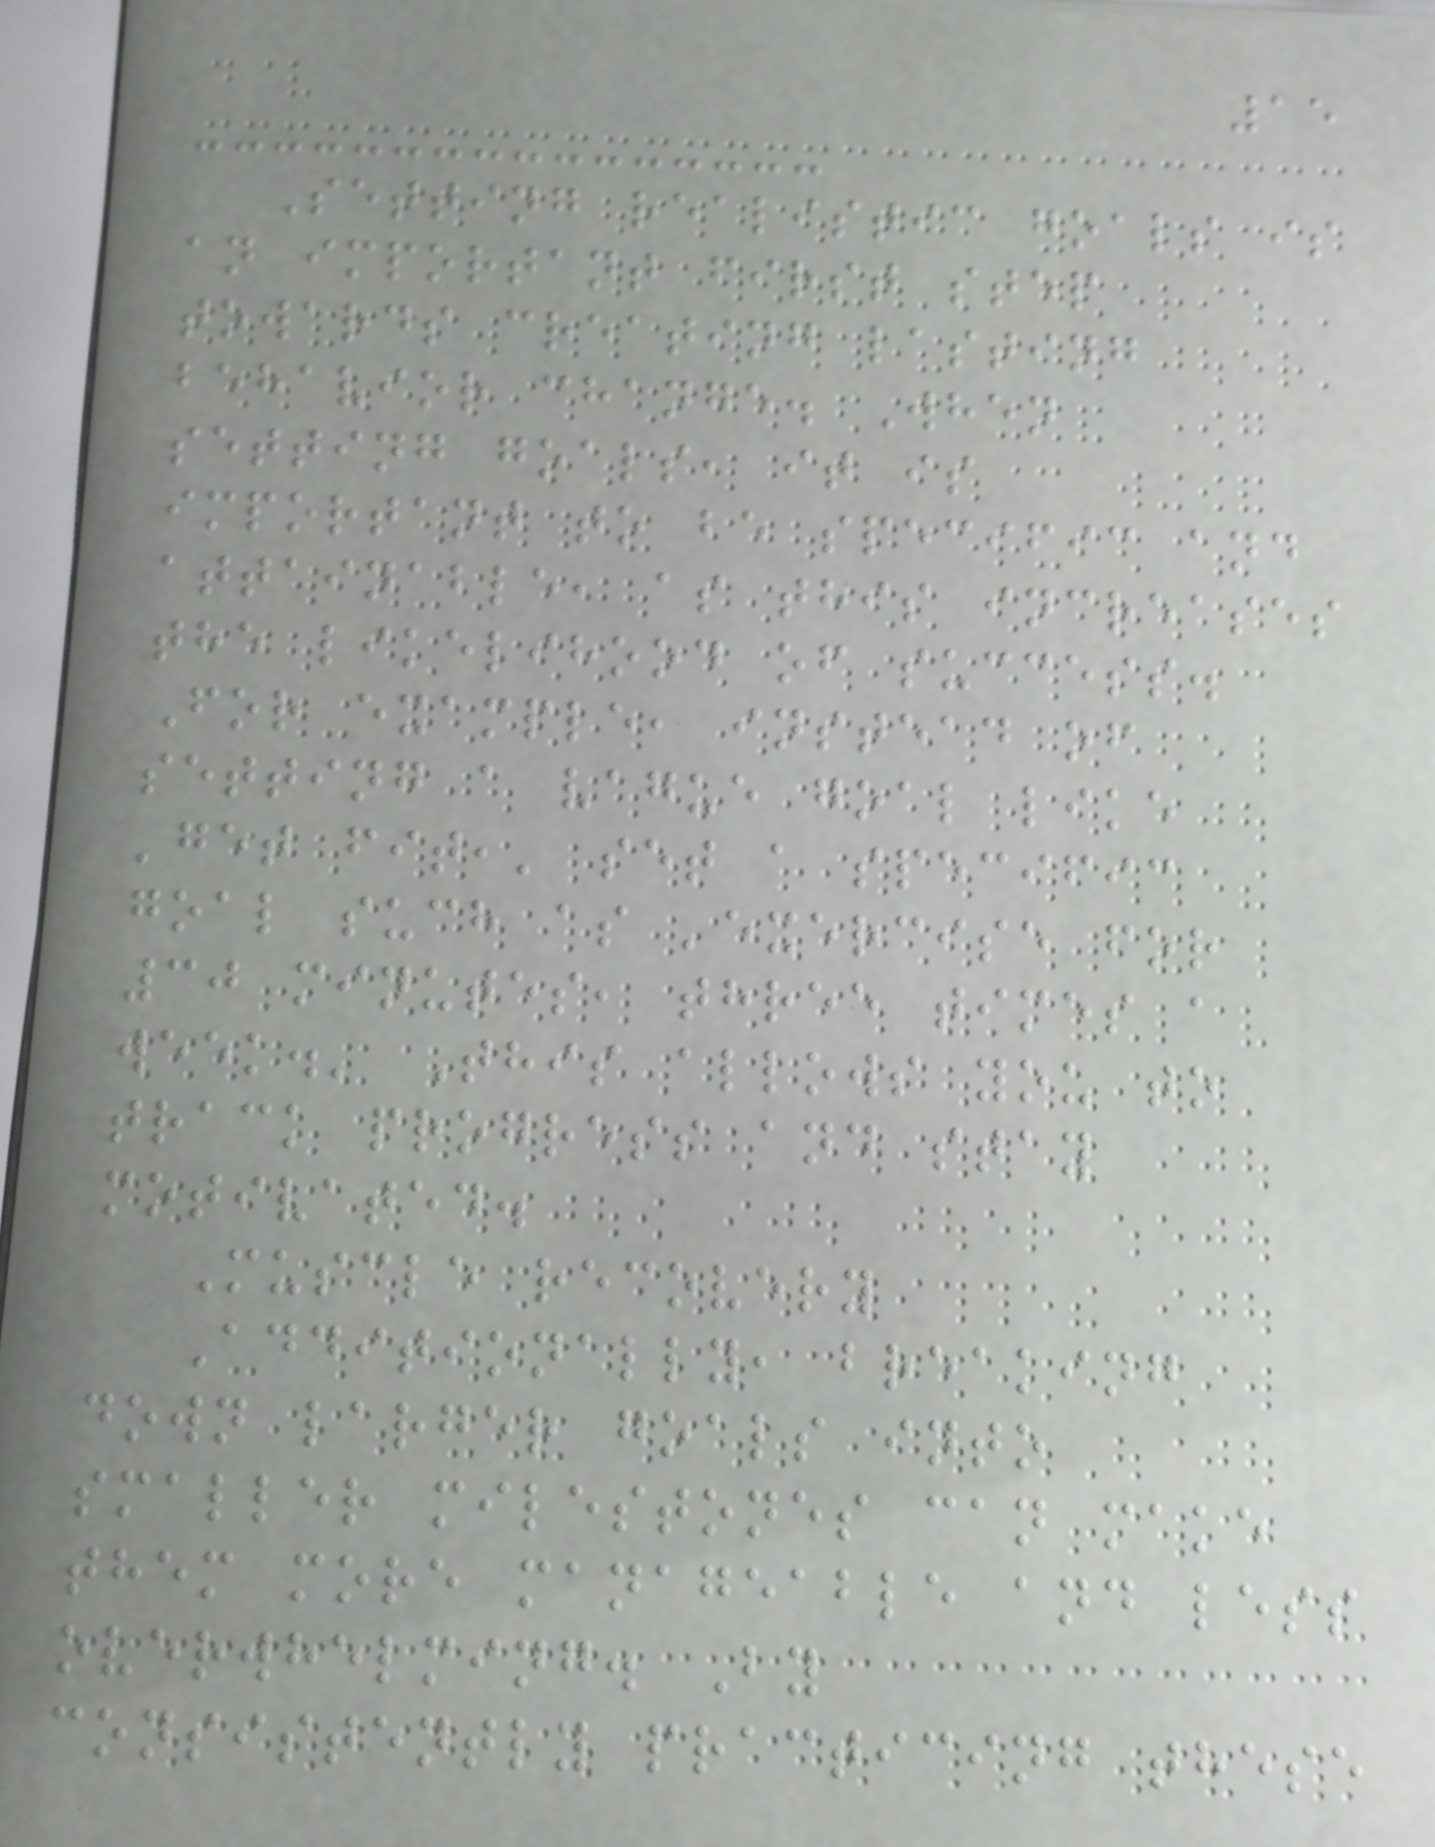15
Setting realistic goals is
an important first step
towards creating lasting
behavior change. When
setting goals, it is
important to be specific and
attainable, as this increases
the likelihood of success.
For example, instead of
setting a vague goal like
'get fit,' set a specific
goal such as 'exercise for
30 minutes, three times a
week.' This allows you to
track progress and stay
motivated.
Muscle recovery
Additionally, breaking
down larger goals into
smaller milestones can make
them more manageable and less
overwhelming. By
consistently practicing these
